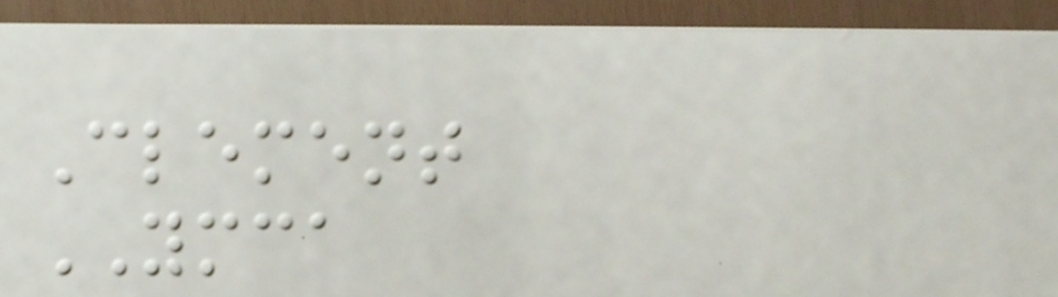Clement
YMCA
